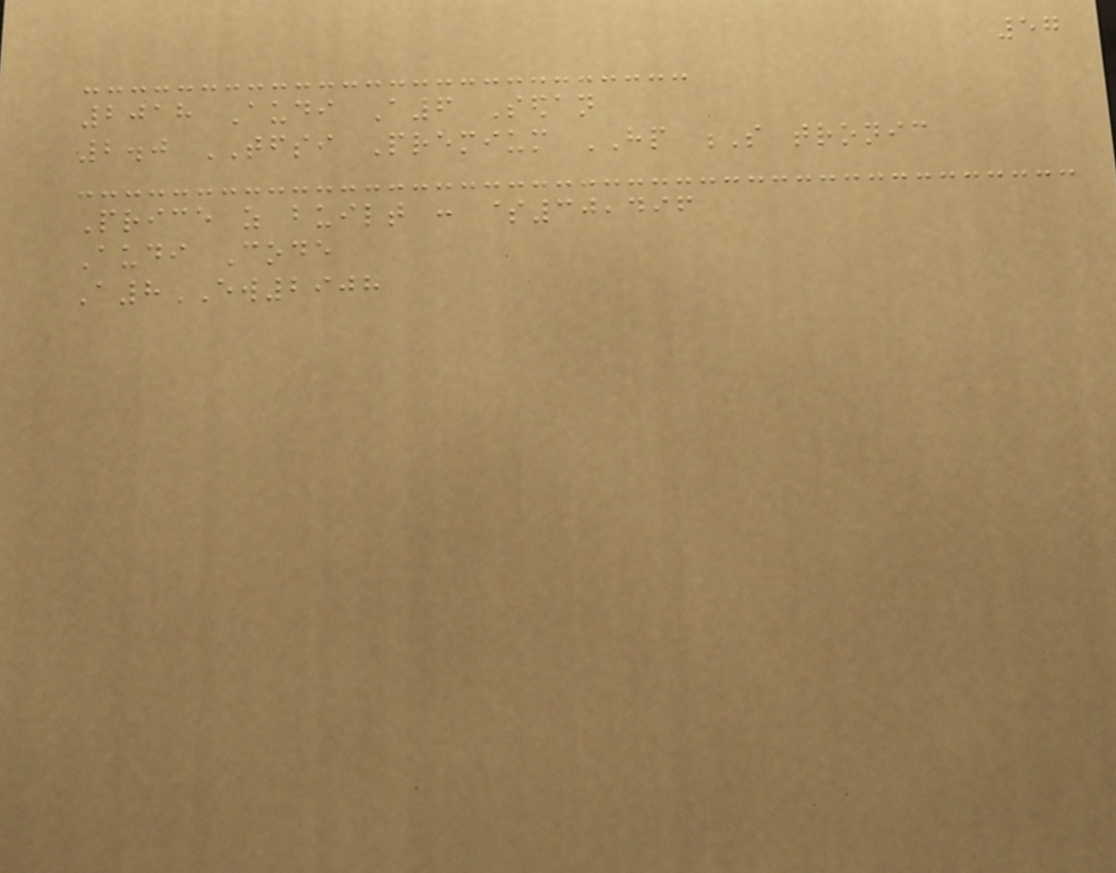57
2018 Audi A6 Sedan
2.0 TFSI Premium HP S tronic
Price as built : $30,496
Audi Code
A8EW2908
